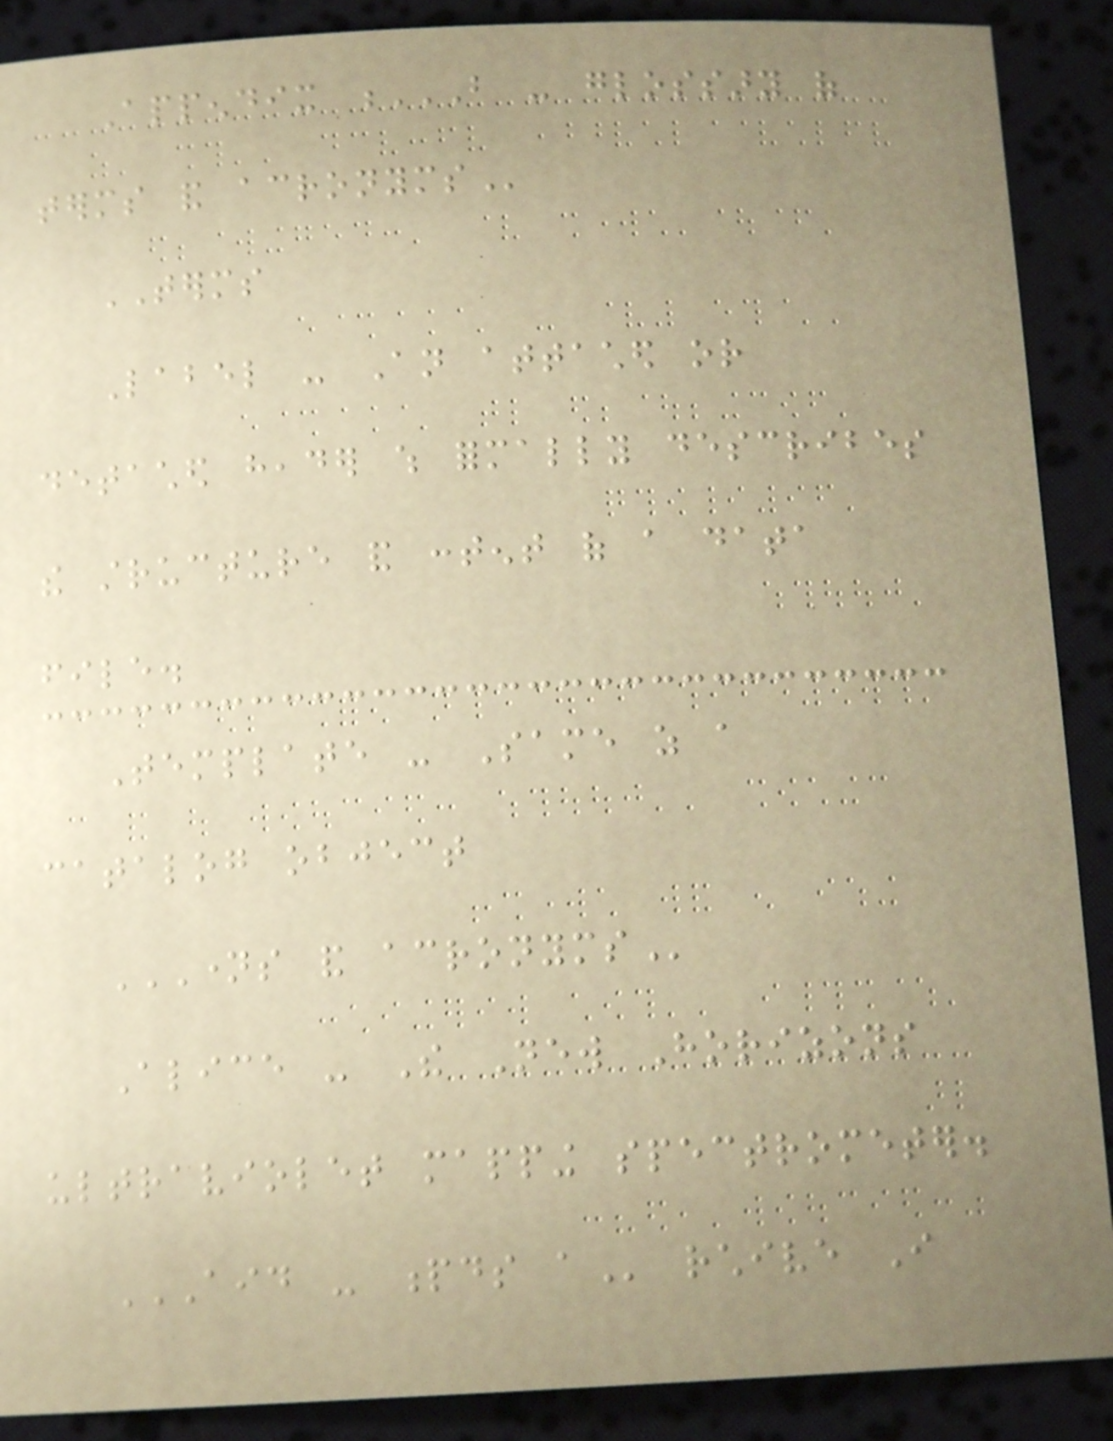Appendix B - GLOSSARY OF
TERMS AND ACRONYMS
TERMS
Label - An attached or
detached header which formally describes
the structure and content of a data
file.
Template - Same as a
catalog object
NAMES AND ACRONYMS
Alice - The New Horizons
ultraviolet mapping spectrometer.
AID - PDS A rchive I
